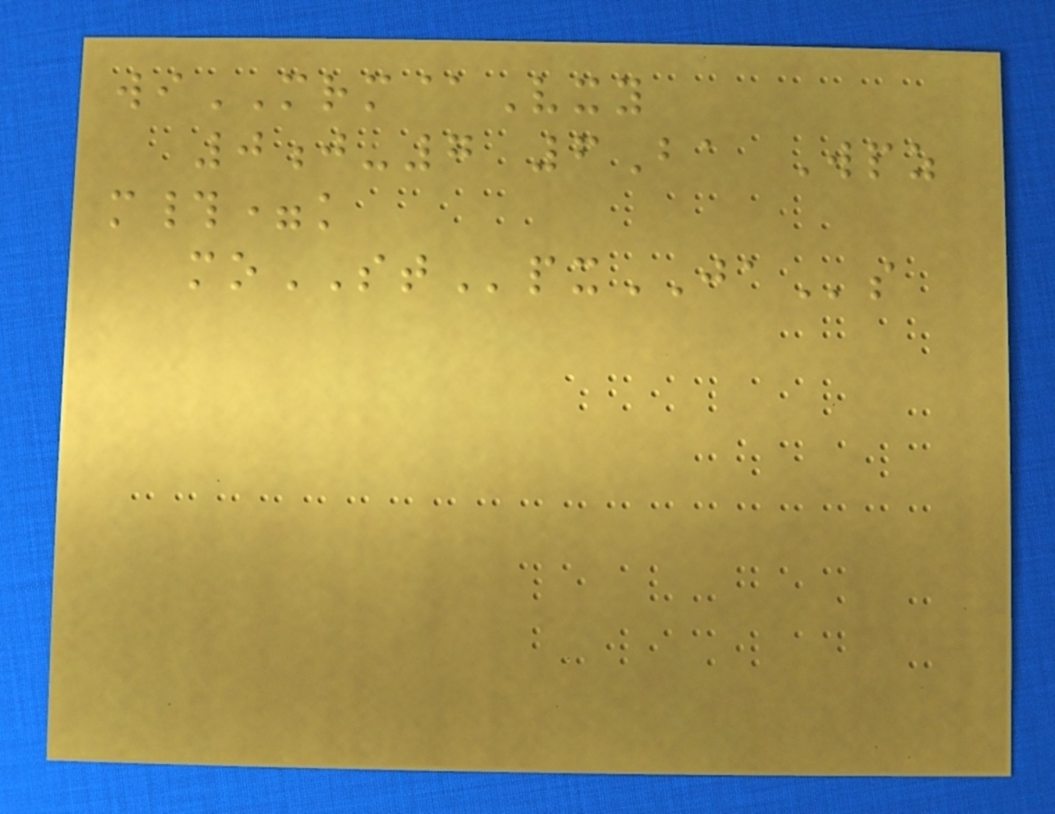wiMRM@Vxy
0j-7 6Ba Wpz
m#=k
moSTpxJAs
